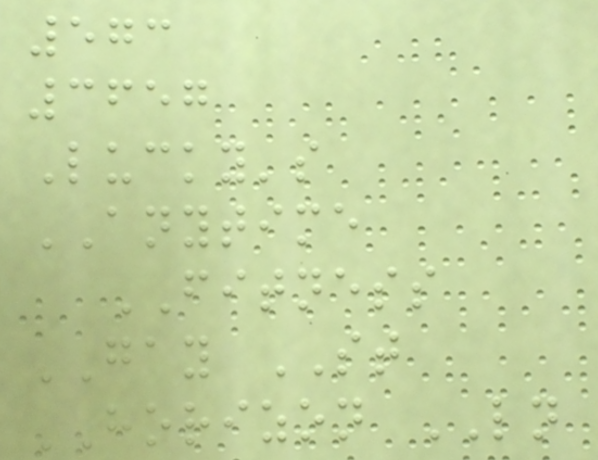573
3657
Lucky's
ANYTIME
FITNESS
GAY ST
HORIZON LN
